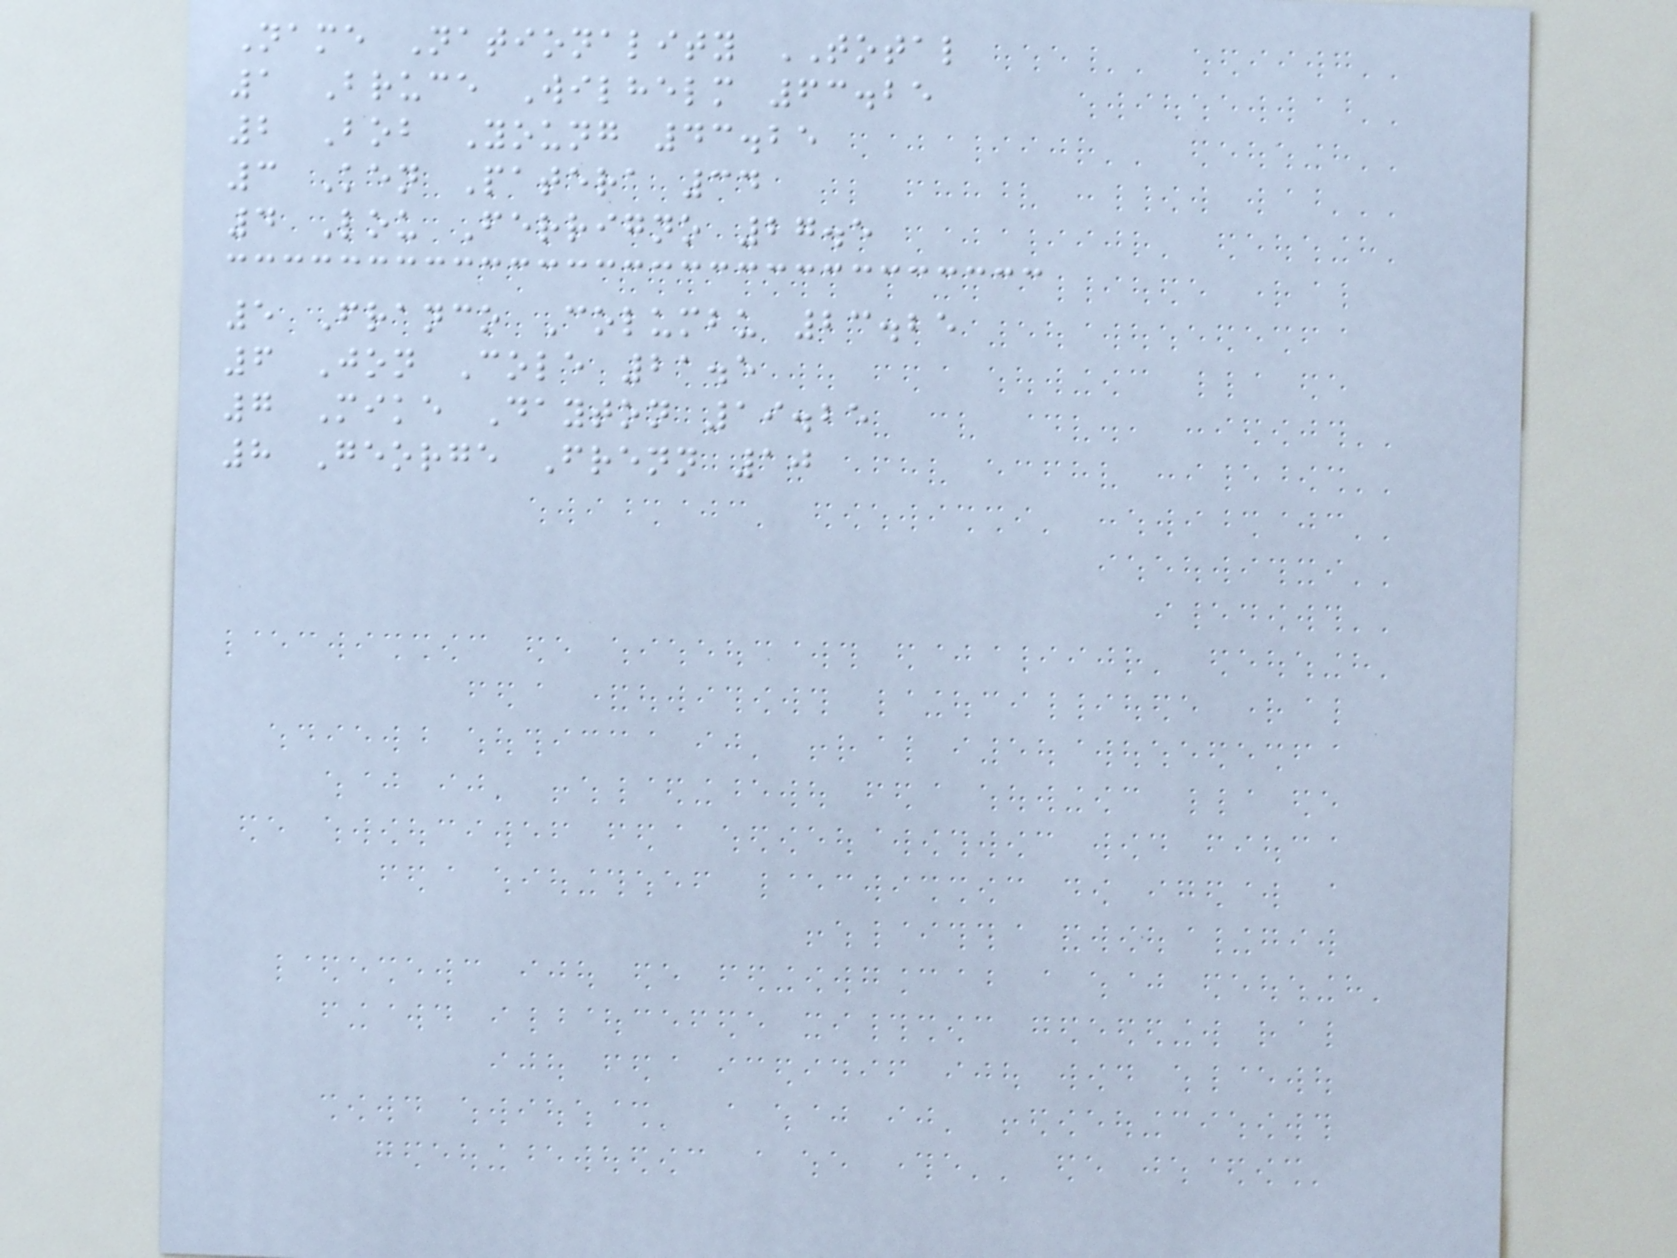Name Nationality TOTAL
1 Bruce Wilhelm 63.25
2 Bob Young 43.25
3 Ken Patera 34
4 Lou Ferrigno 27.5
5 Franco Columbu 23.25
6 Jon Cole 21.5
7 Mike Dayton 19.25
8 George Frenn 10
